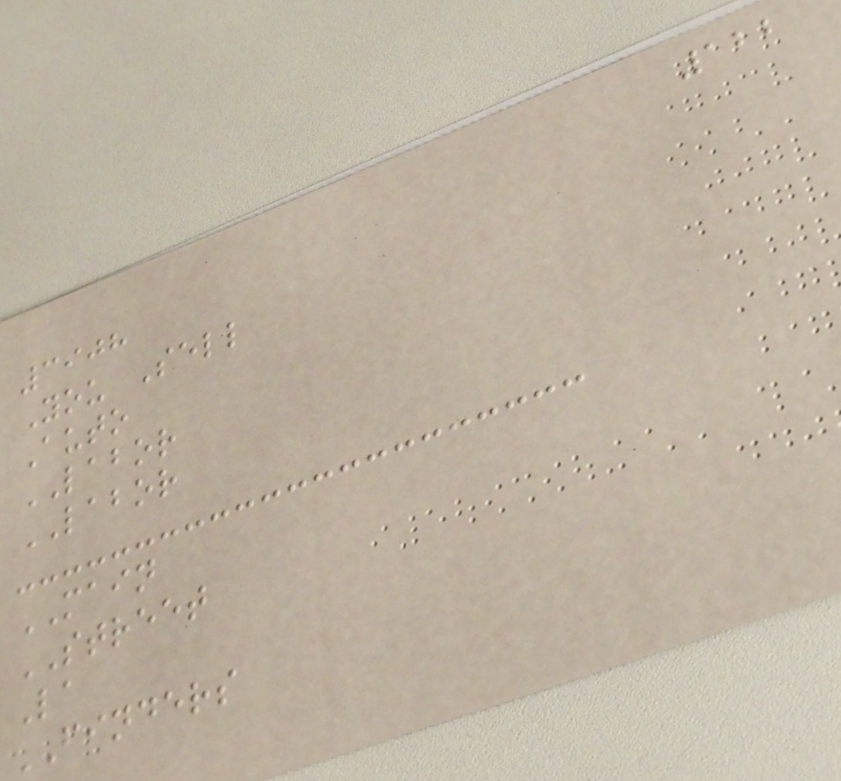122
3908
You Sell
Auto
LABOR
LABOR
MAIN
STREET
La
FINDERS
